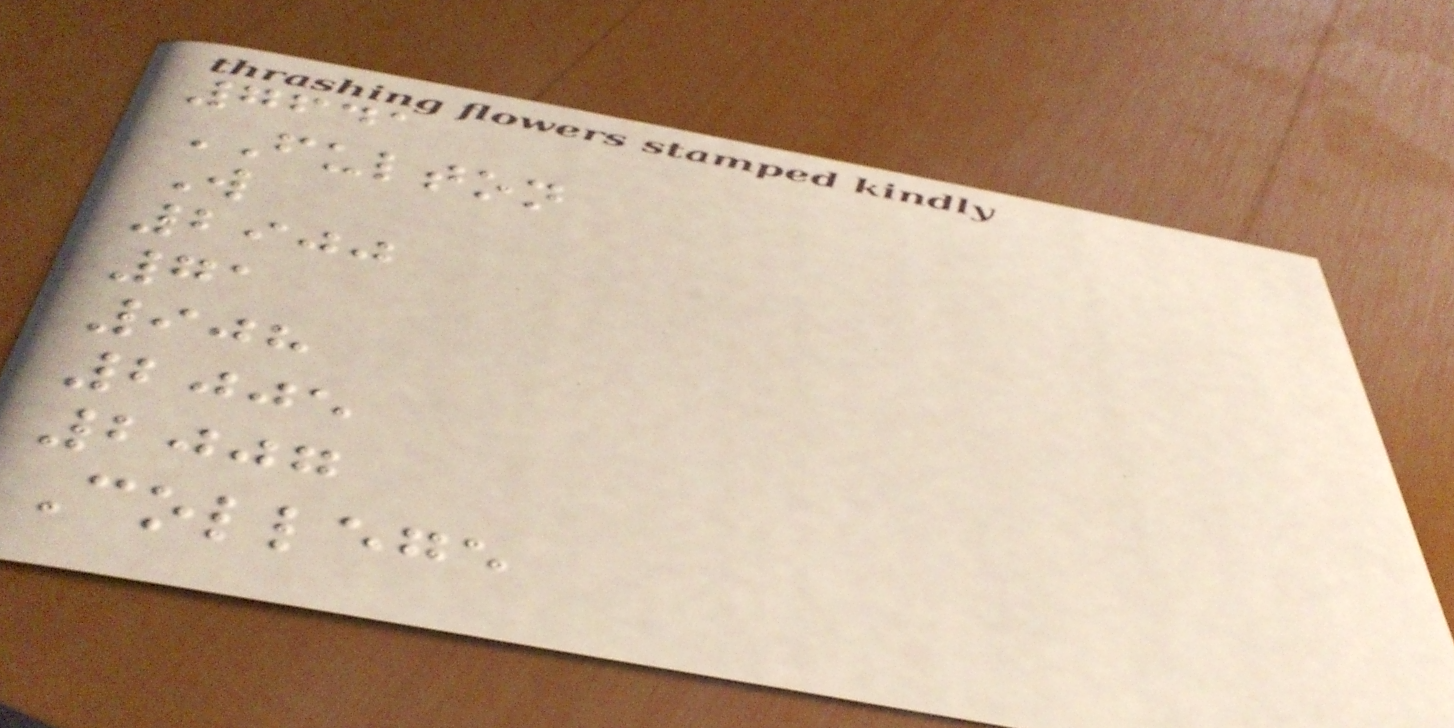7641
FULTON
W
2900
71
908
2005
2007
College
